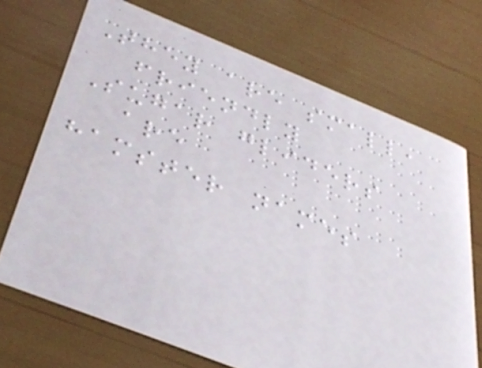They are small,
friendly
Sugar gliders
are
hamster names
